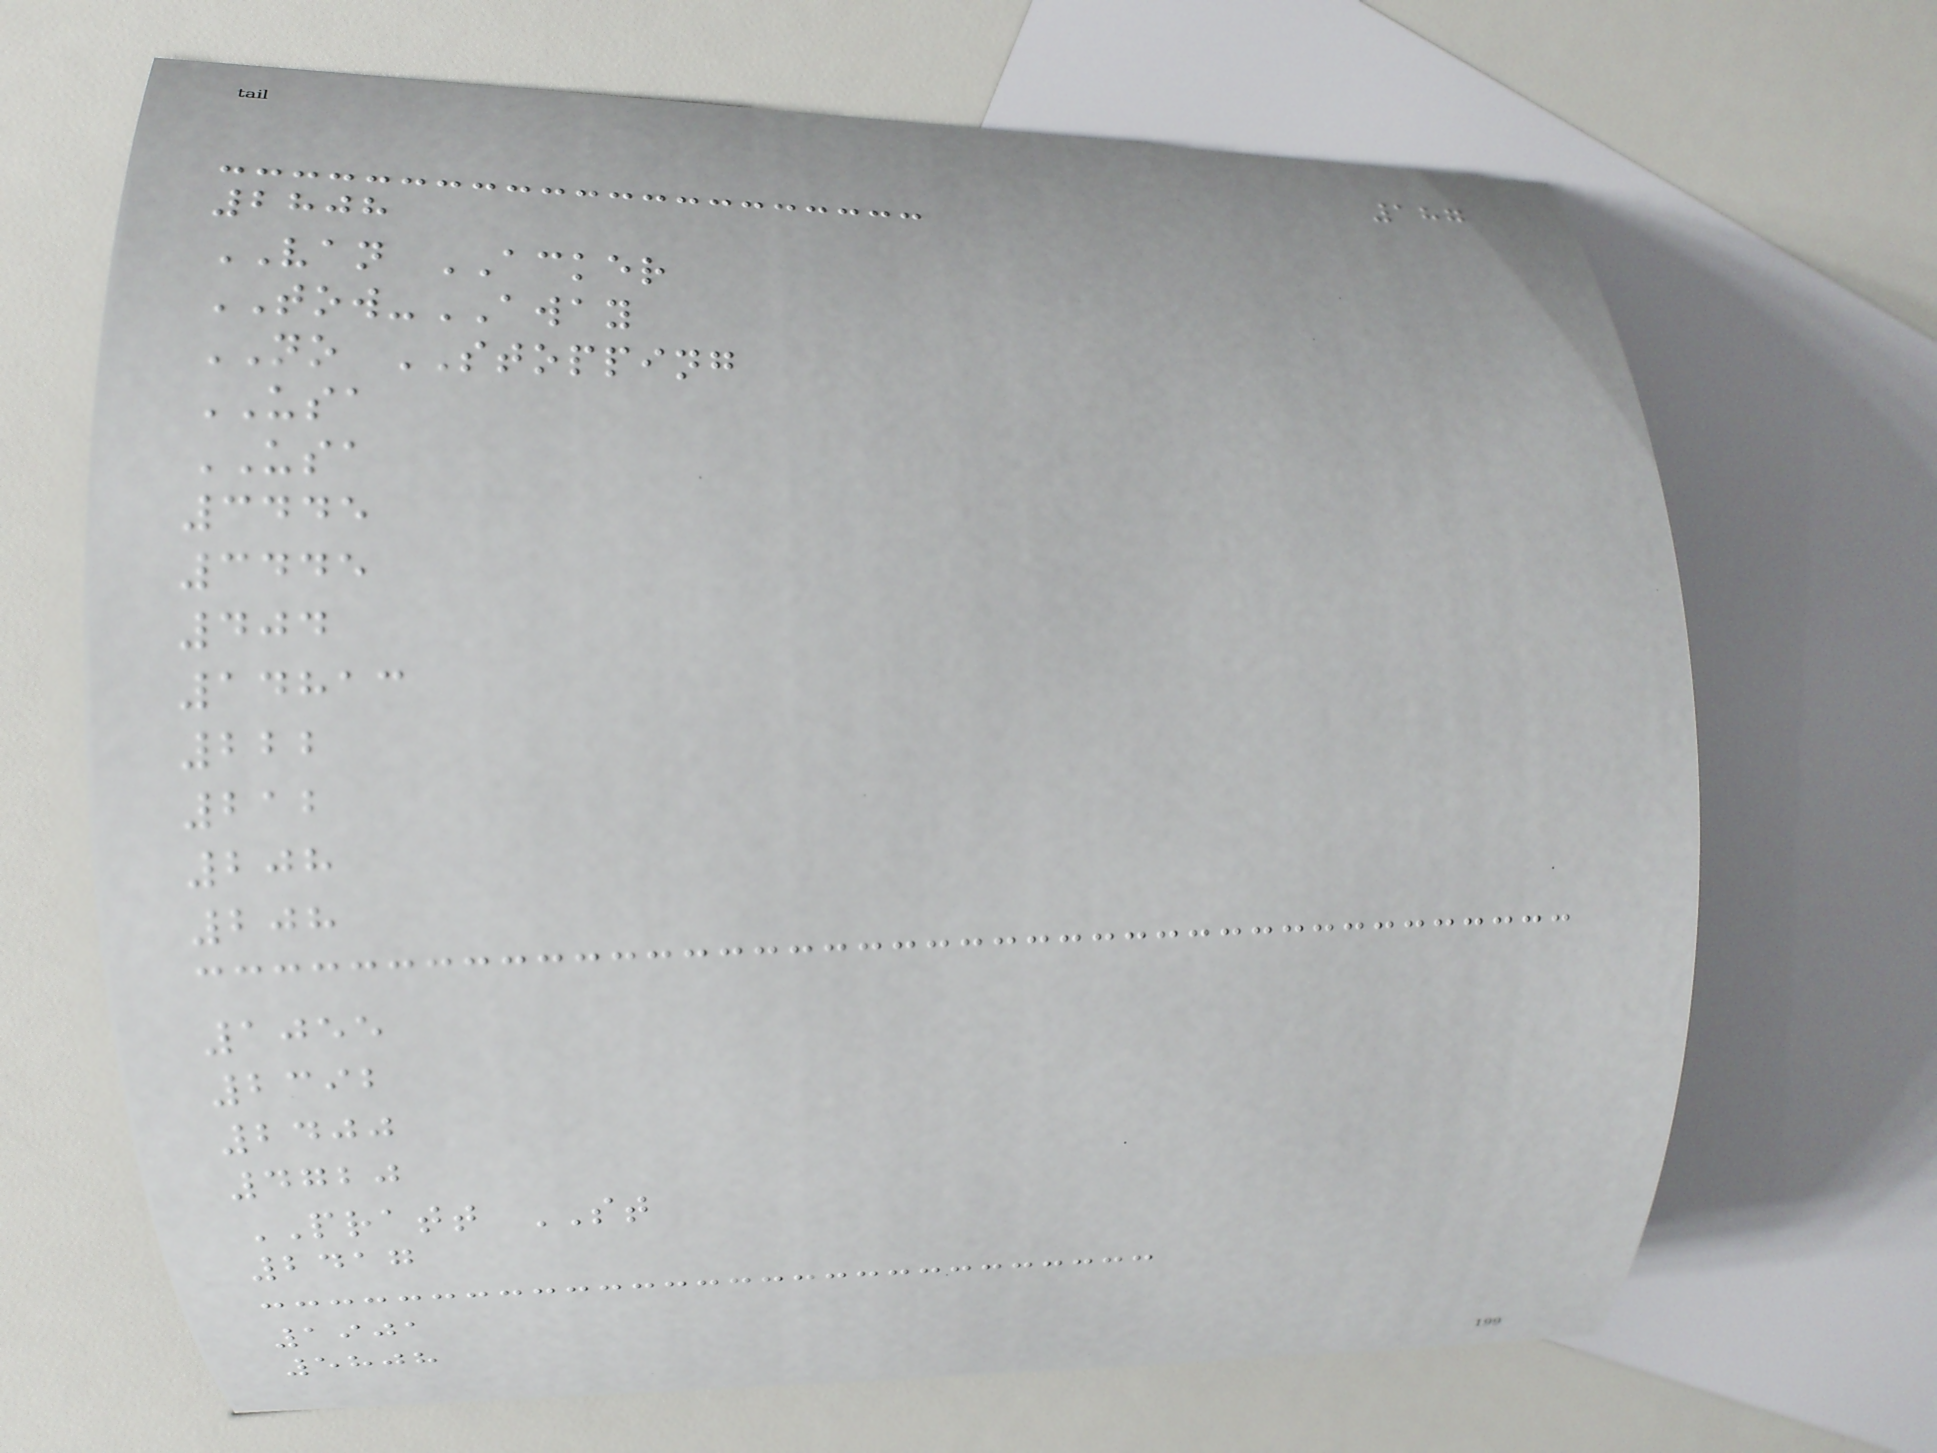187
2808
VAN ACKER
TOW-AWAY
NO STOPPING
USA
USA
3445
3445
404
14813
222
212
208
208
1055
2392
2400
4720
PRATT ST
2417
1901
5808
